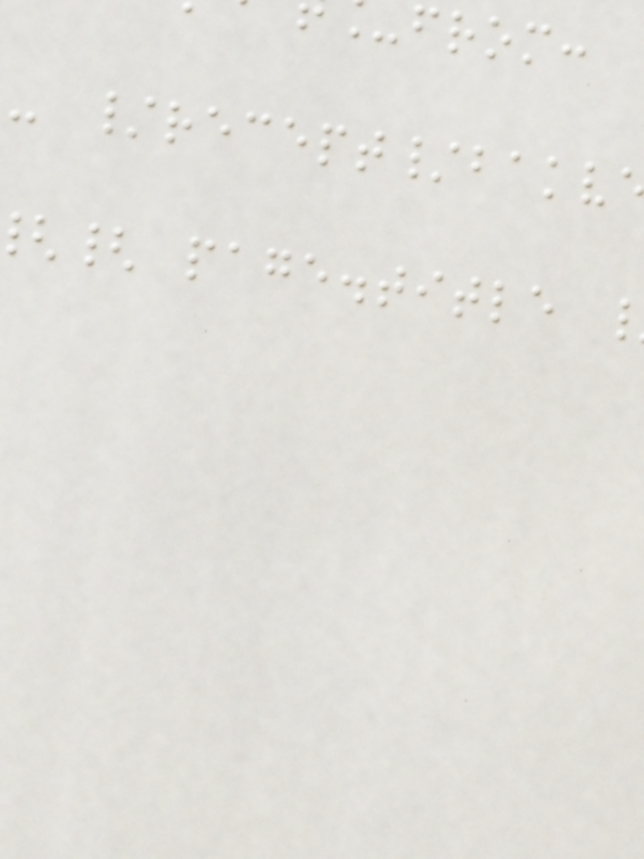from:
- /recept/bakv
{ page.title
